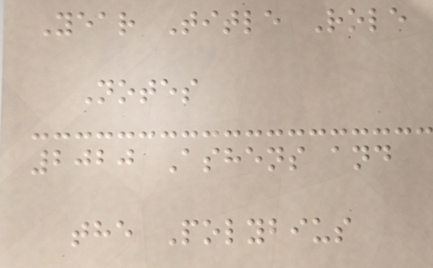Year Title Role
Notes
2020 Ashens and
the Polybius
